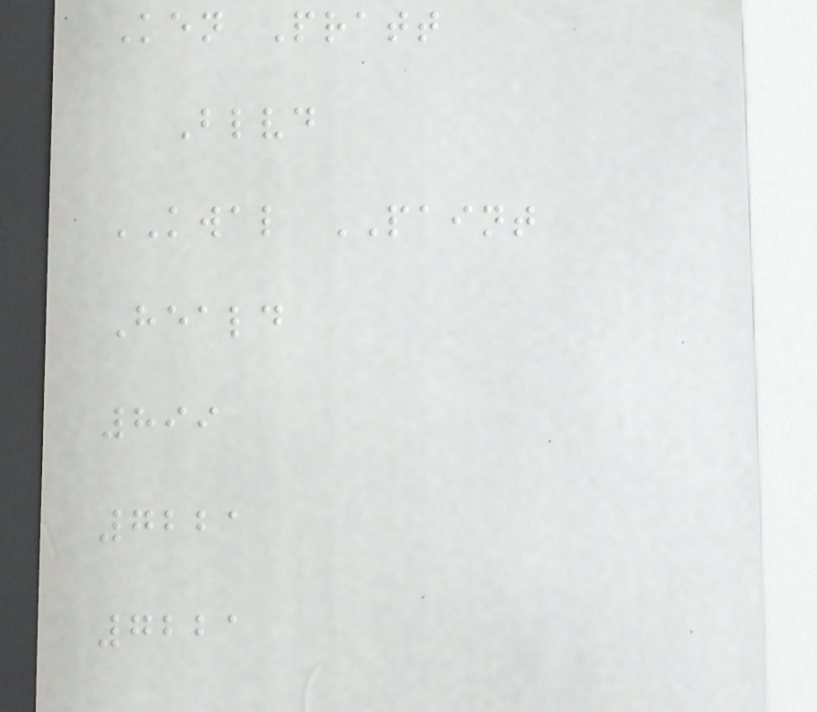Ken Pratt
Blvd
KWAL PAINT
Heald
899
7221
7221
